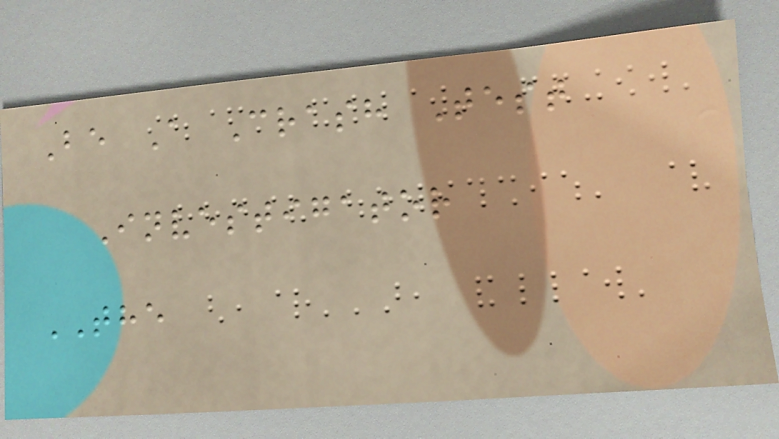Be A Crash Test
Investigator
THE
